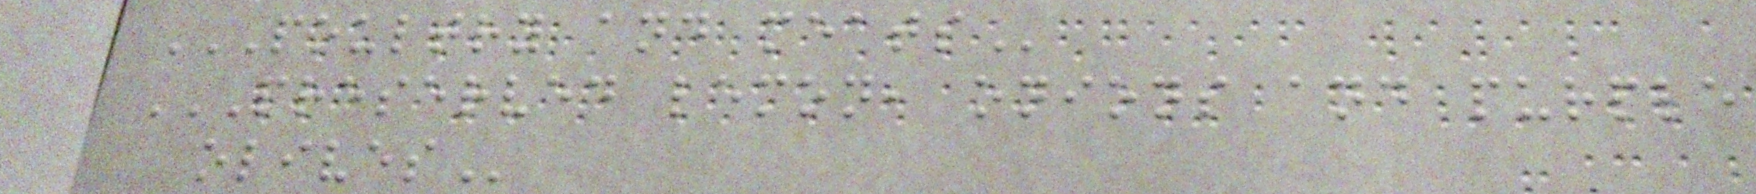POULTRY AND MEATS
PRESERVED LEMON, ONIONS AND PURPLE
OLIVES
